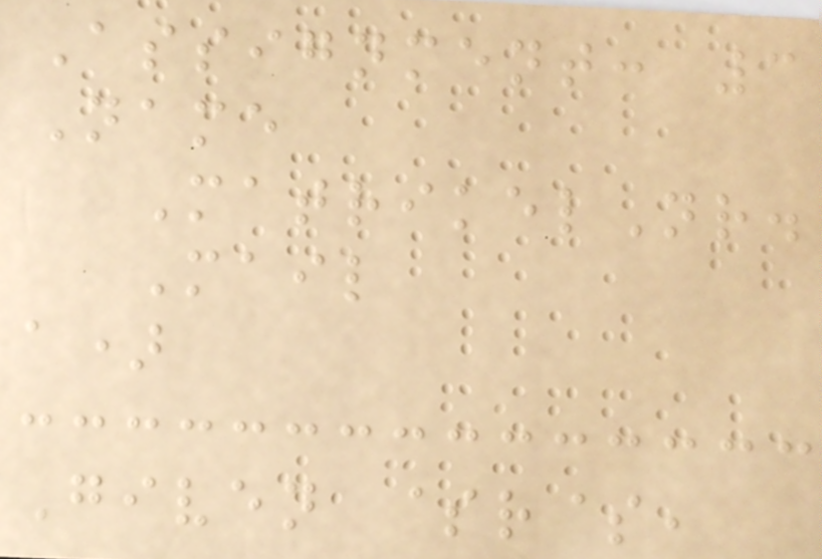Assignment: 3
Name
MatrikelNr.
Mail
a)
Given $r$,
